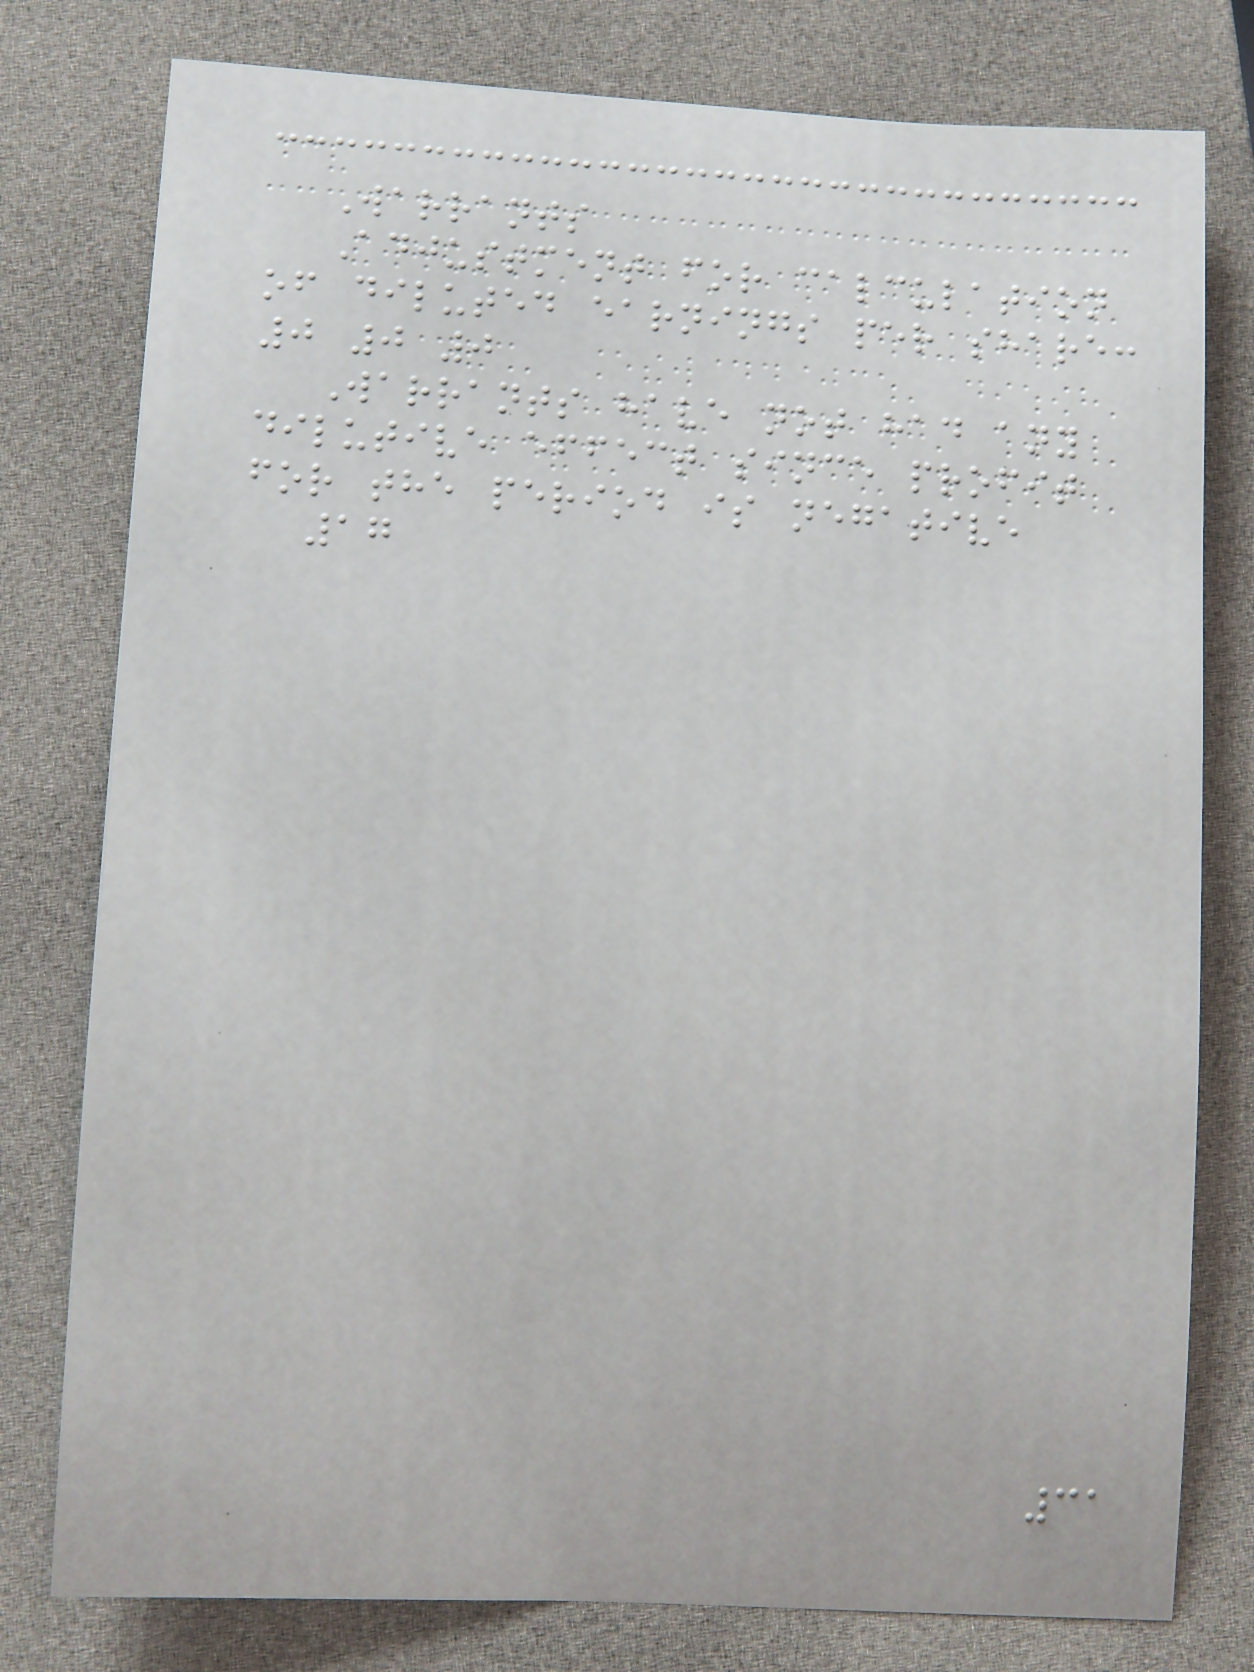Warrants
Adjustment for calculation
of diluted earnings per share:
0 0 0
Warrants have not had any
dilutive effect since profit
for the period is negative
17
31
